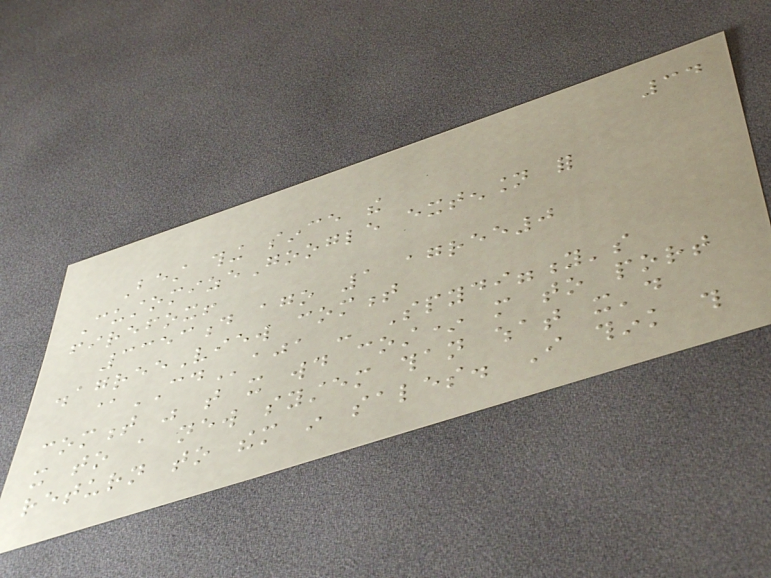34
Best thing since the
CustomizeGoogle extension for
firefox!
3353d ago 1 agree0
disagreeView comment
@CDaja - Spydiggity's
comment was that it would cost* more to port
it to a new system than what it'd
return to them in sales. I think this
